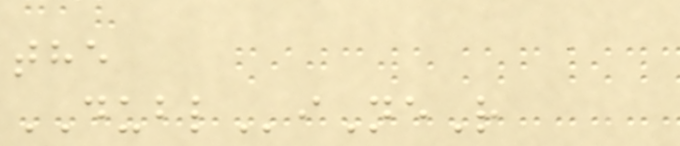the
DUBLiNeR
